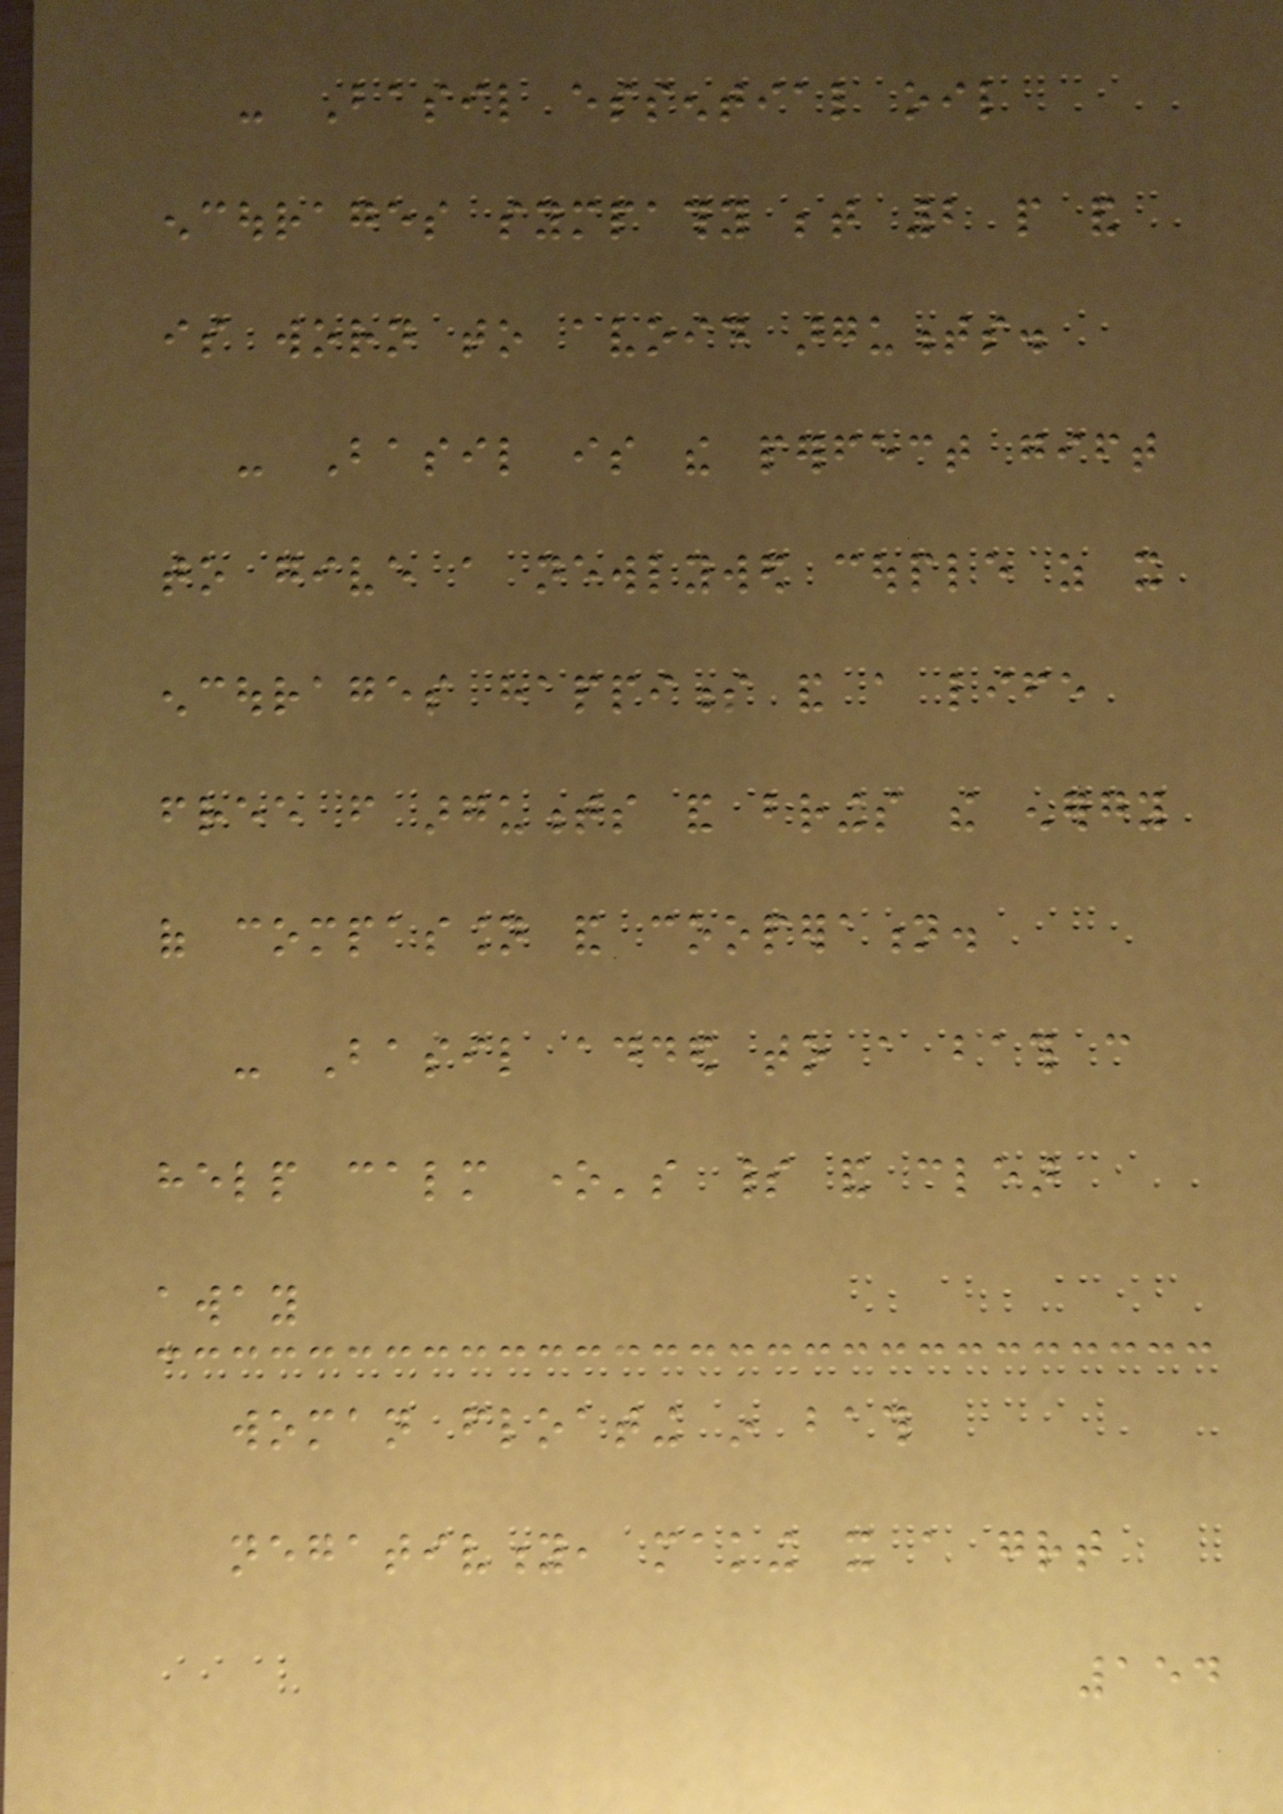- Basil essential oil
encourages sympathy between 2 people and
is worn to avoid arguments.
- Basil is the perfect gift
to give a newlywed couple as it
encourages happiness and a life
free from arguments and brings the energy
of compassion and cooperation.
- Basil added to a bath can
help calm one's spirit and clear
away
woman floating in bath
negativity, making it a great
154
